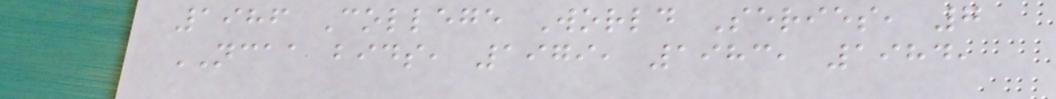1986 College World Series, 7
NCAA bids, 1979, 1983, 1984,
